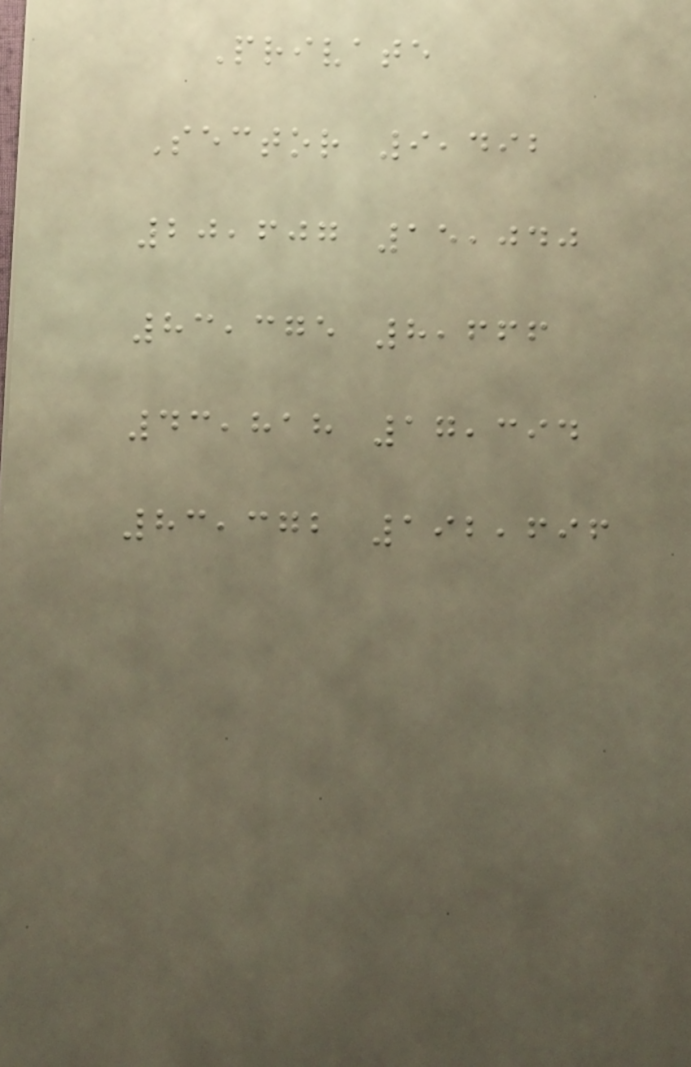Private
Sector 9,492
20,607 15,040
83,375 8,666
43,818 17,394
83,372 192,696
